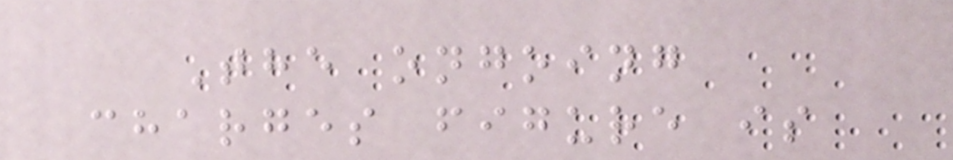The ongoing
charges figure is
